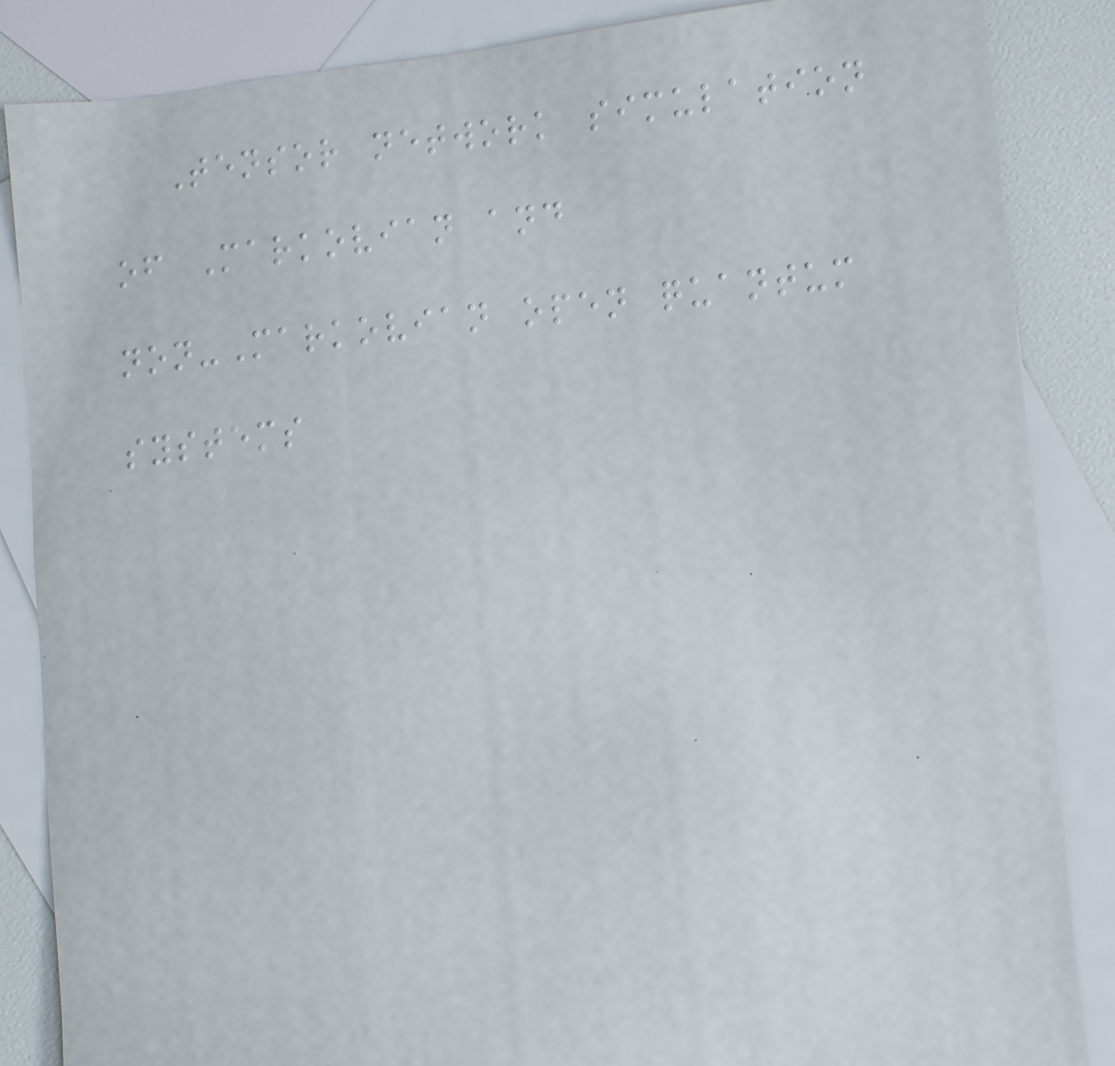Tensor network simulation
of Markovian and
non-Markovian open quantum
systems
